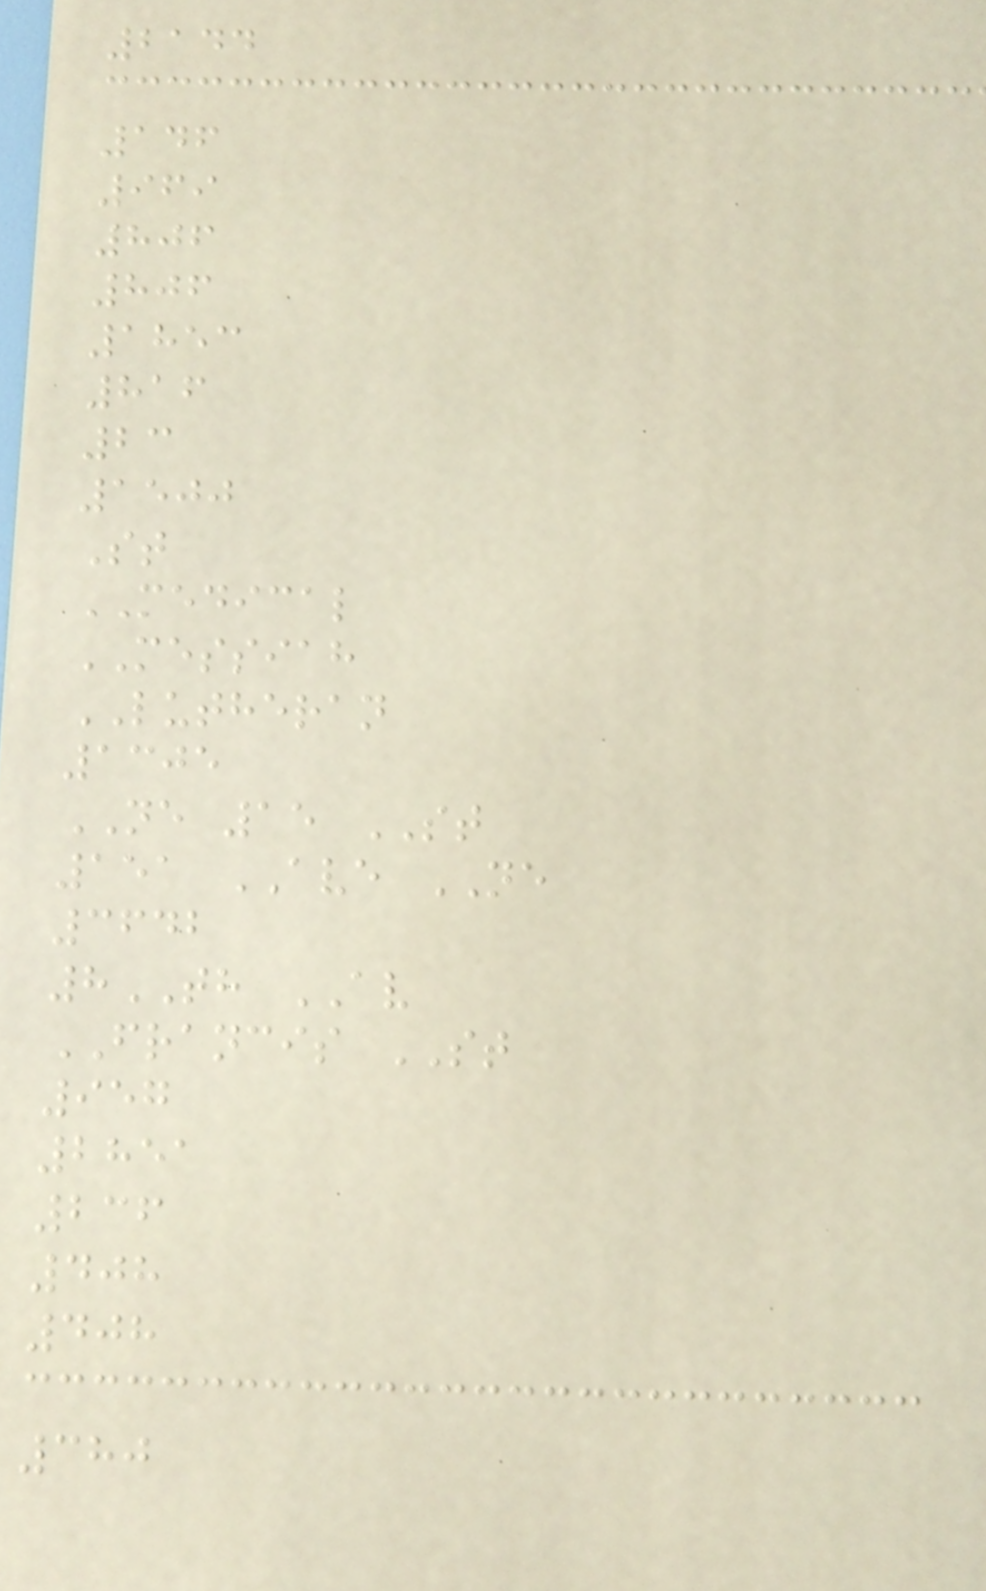2144
146
969
806
806
1853
816
23
1500
St
MEDICAL
MESSIAH
LUTHERAN
1305
NE 15 ST
151 AVE NE
3642
8TH AV
FRANCIS ST
957
2851
236
408
408
380
